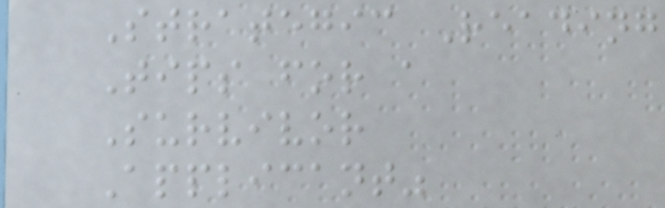Strategic Reading
Tips for a
Survivor
Applicant"
